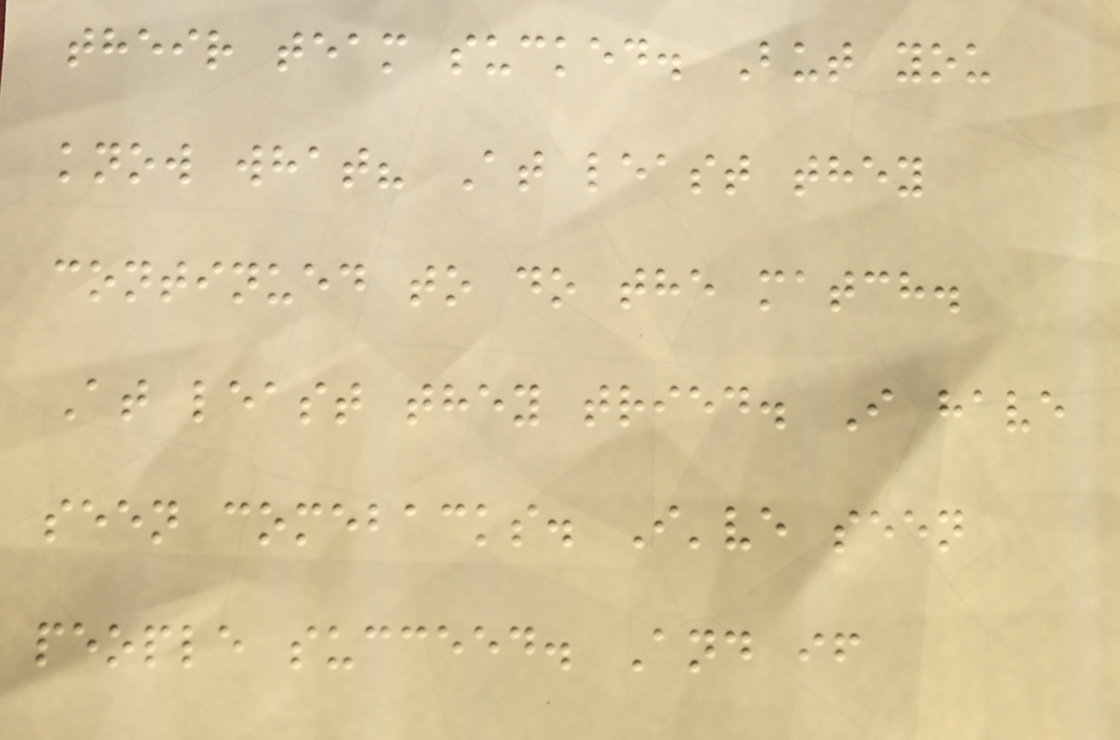their team sucked. But you
know what? At least they
continued to do the match.
At least they tried. I have
seen comebacks. I've seen
people succeed. And if
